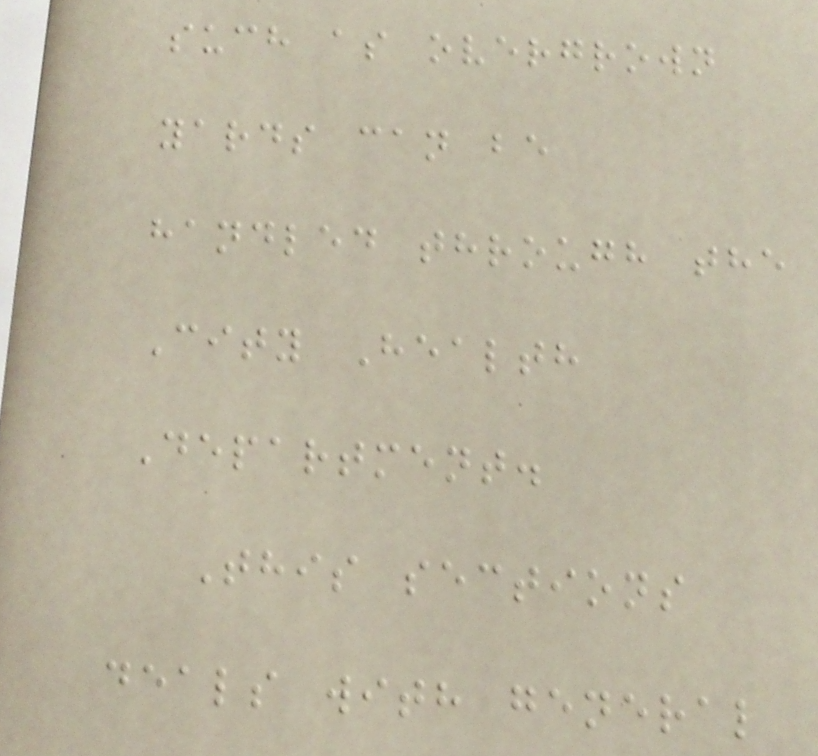such as overgrown
yards can be
handled through the
City Health
Department.
This sections
deals with general
